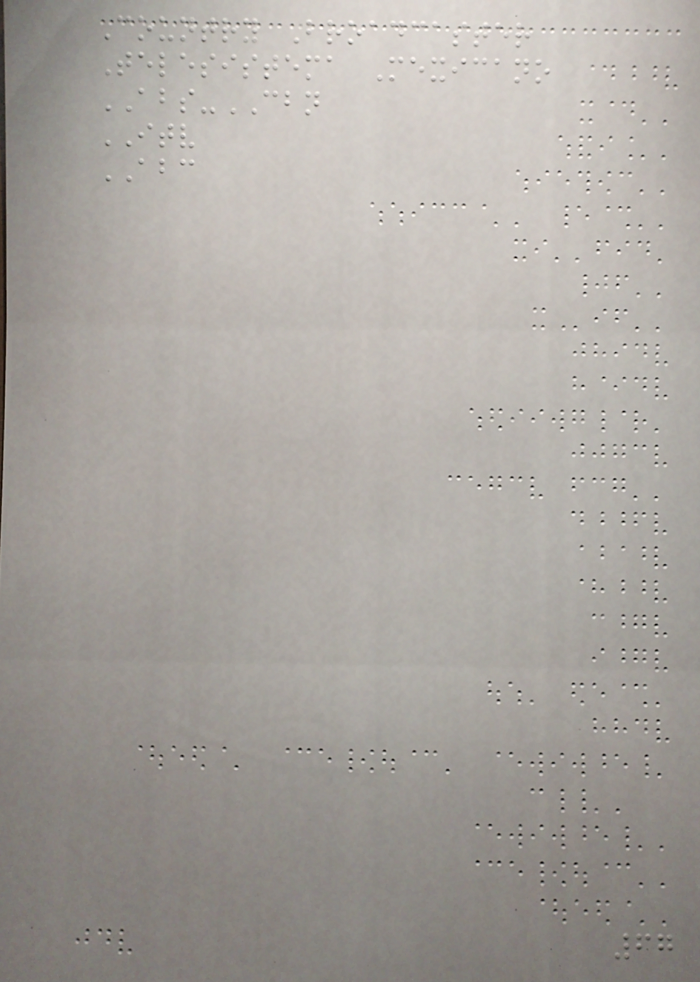Country Broadcaster
Telesistema Mexicano
ABS-CBN
ITV
ABC
67
